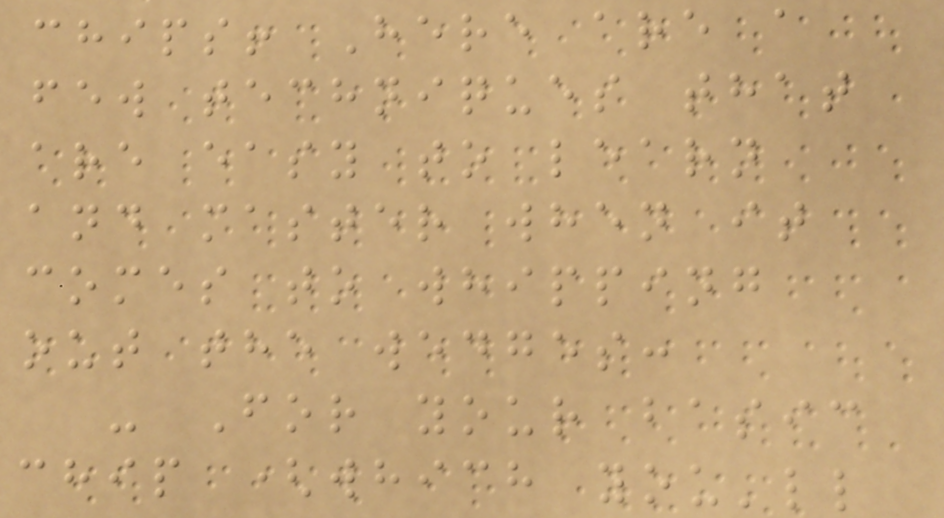chips! Here are a
few techniques that
are easy to learn
and master when it
comes to whipping
out the wedges:
- For your basic
chip (which you'll
